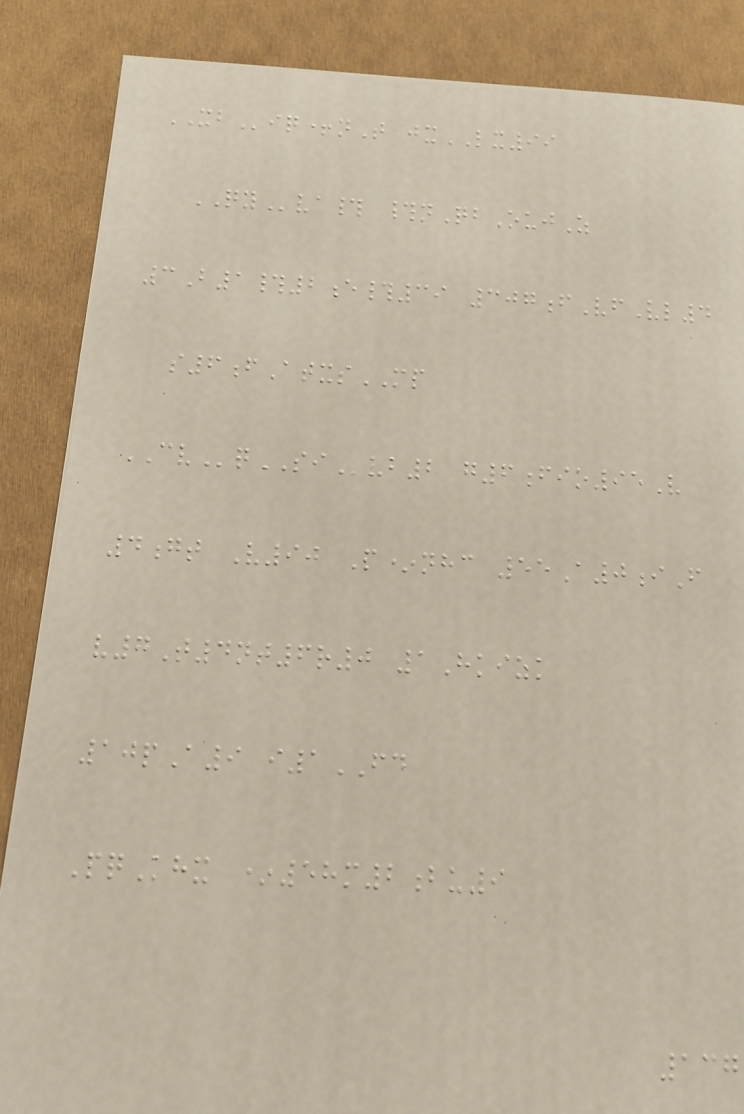XBiq+nT jxLX99
QYva# #nQbOujZ
3B1#2e#39 307fVfVl4
s6fAtxsMP
CVqSIvb2 g6fio95V
4gt V90 P*nhc 55A0iF
v7T4nt6r0 1Hkizk
10pA9 i1FD
PqKhx *58m2bu9
137
